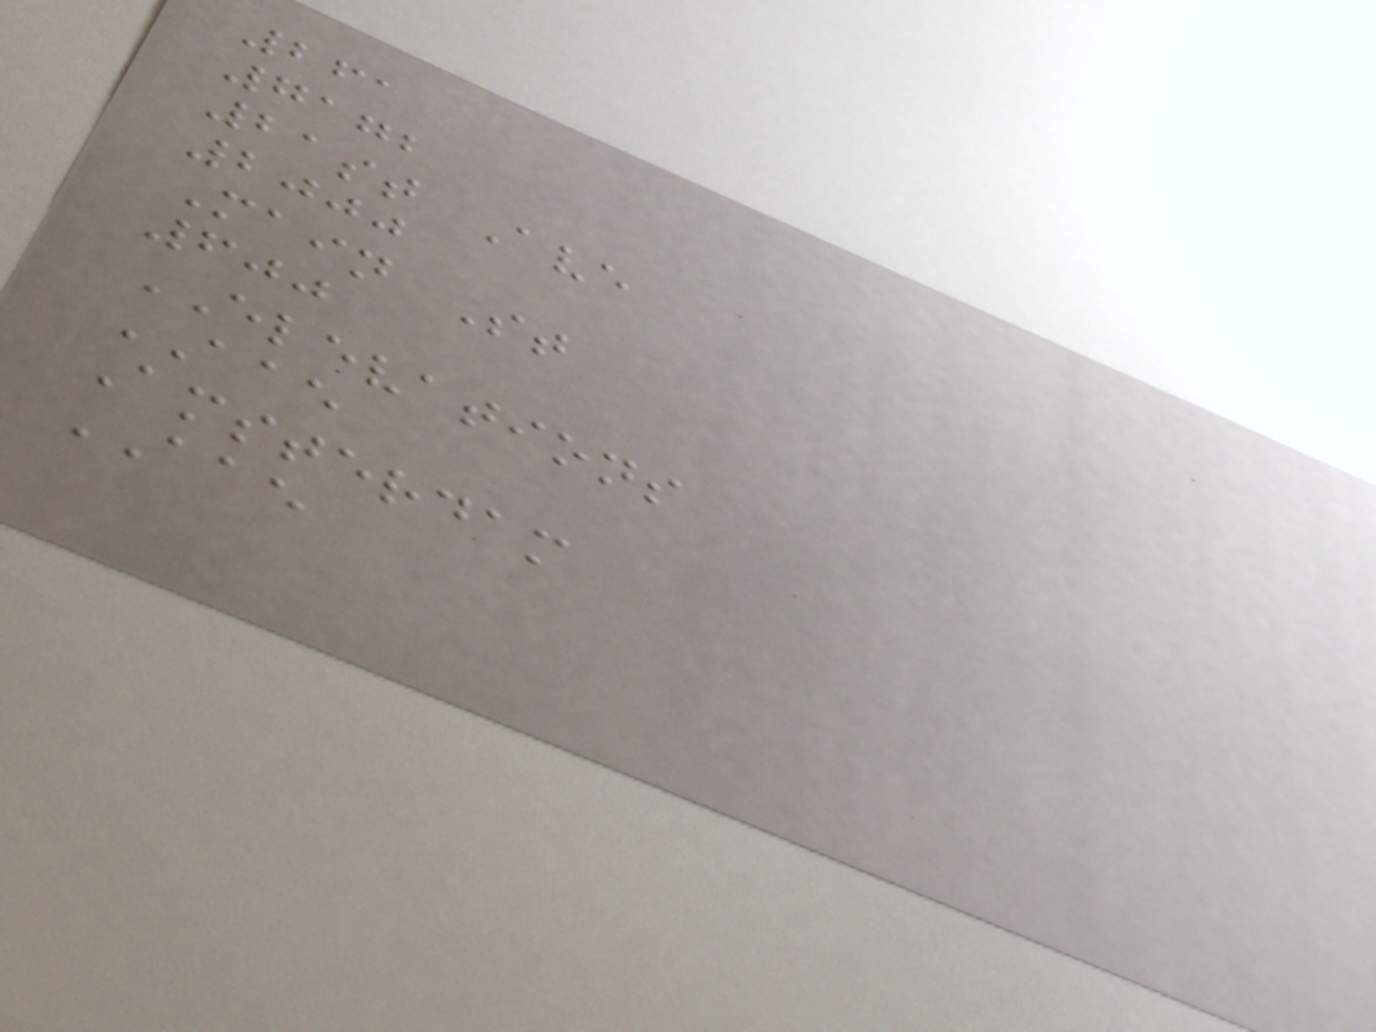261
7172
21st Ave
2000
Main St
600
ELEVATIONS
AAE
Amsterdam
AAE
